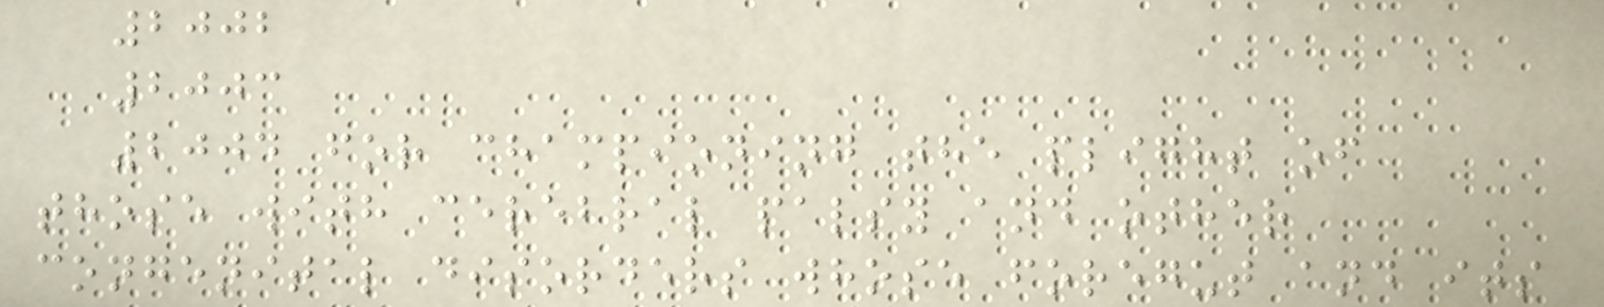2002
2003
2004 for championing the plight of
those with cerebral palsy and other
congenital disorders whose foregut and its
